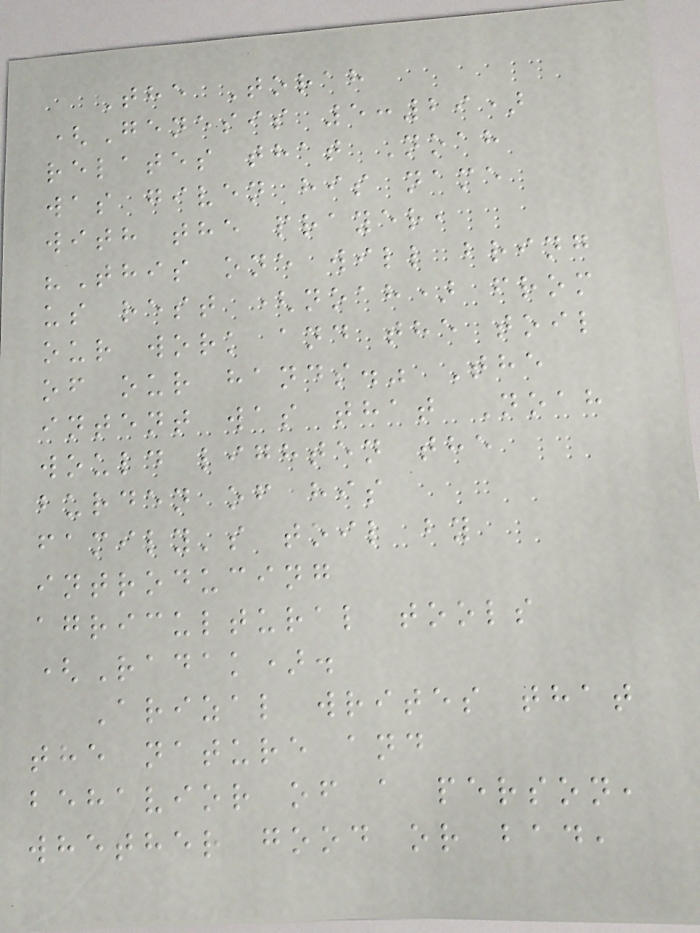The Torah
(Genesis 5:29)
relates that Noah
was given his name
with the prayer,
"This one will bring
us rest (noah) from
our work and the toil
of our hands." The
intent was that Noah
would lighten the
burden of his
family's toil by
introducing
agricultural tools
(Radak).
Arizal writes that
the nature and
behavior of a person,
whether good or bad,
